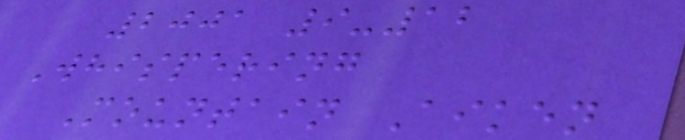2001 9-12
Whispering
Mountain Aiken
